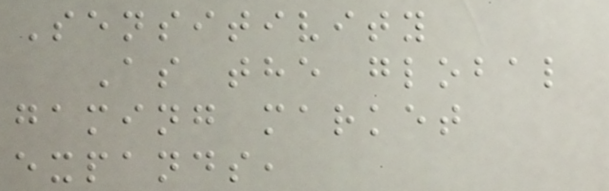Sensitivity
As the global
gaming market
expands,
